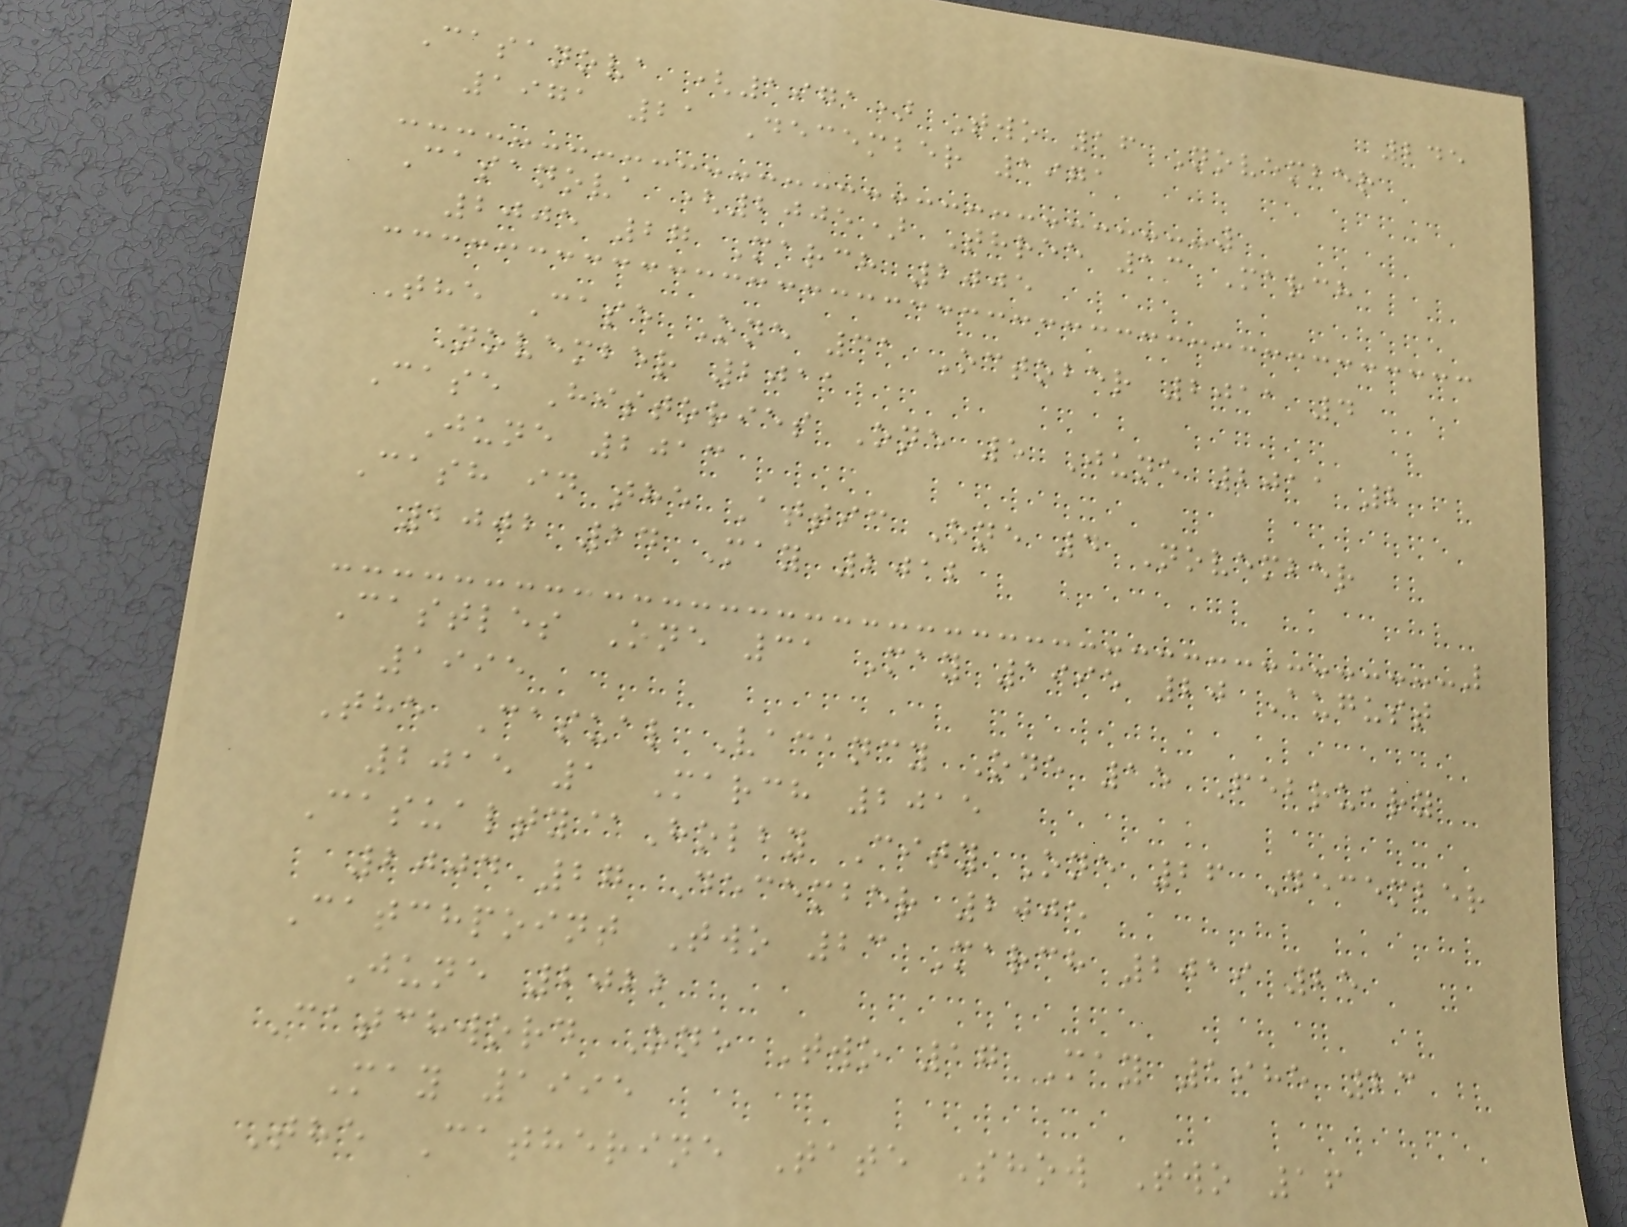245
Casanova (1971) Two 16 November
1971 21 December 1971
Casanova (2005) Three 13 March
2005 27 March 2005
The Case One 31 October 2011 4
November 2011
Case Histories One 5 June 2011 2
June 2013
Cash in the Attic One 4 November
2002 24 May 2012
Castles One 31 May 1995 20 August
1995
The Casual Vacancy One 15 February
2015 1 March 2015
Casualty@Holby City One 26 December
2004 27 December 2005
Catchpoint Two 23 March 2019 25
June 2022
Catchword One Two 17 May 1985 23
May 1995
The Catherine Tate Show Two 16
